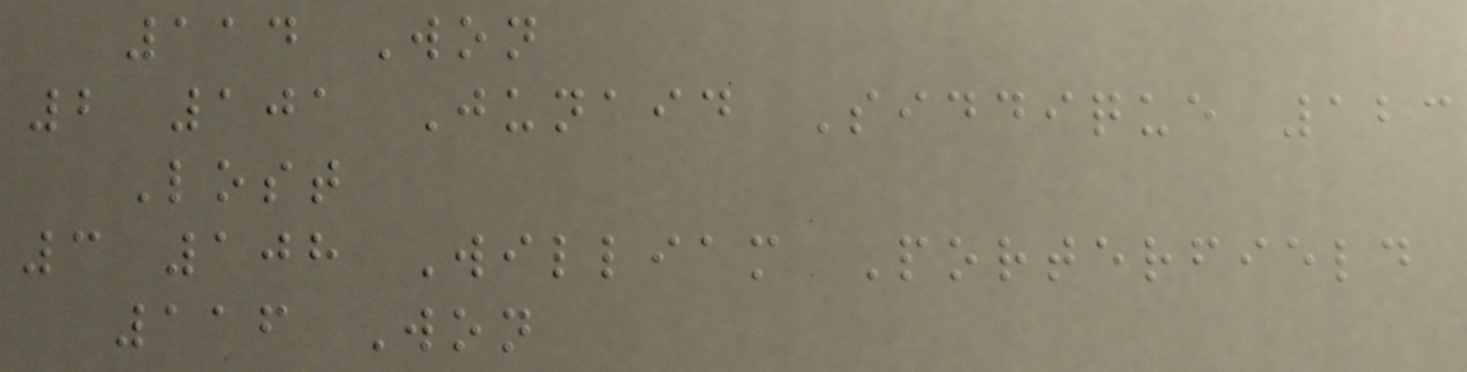114 Won
2 101 Junaid Siddique 123
Lost
3 108 William Porterfield
116 Won
